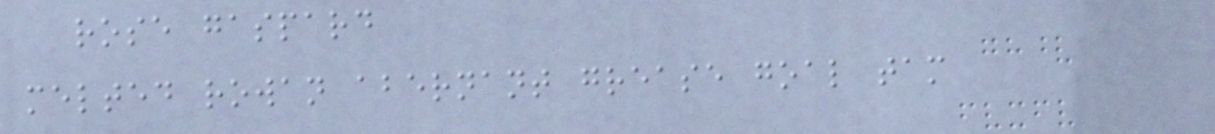rose gaspard
melted rowan abernant grease goal tam
